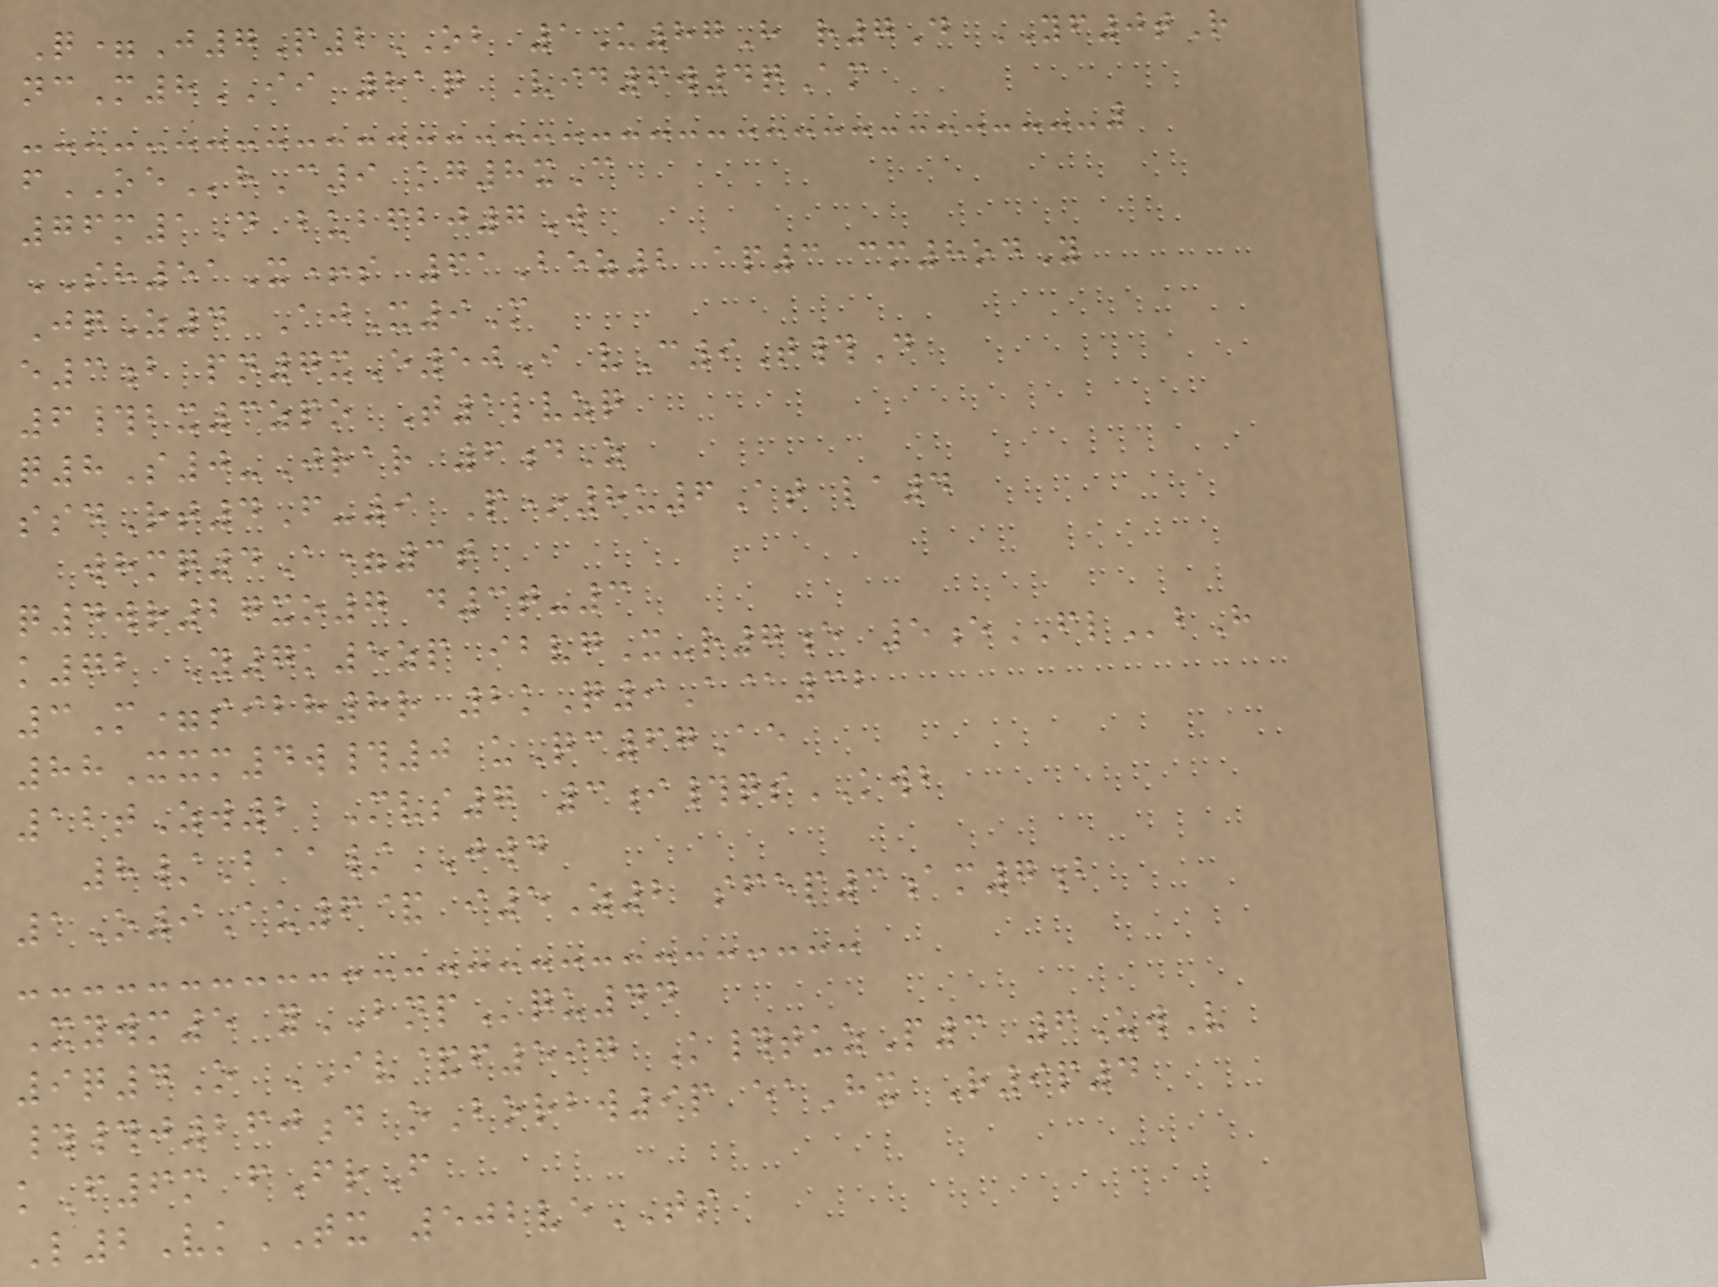Q=J7P2OB 1U87H r7D YF0tR
ncM8II 81q Vid6w4qAm
fOEhC9 kg8xC
76m1D bubfbj7W
SH51X+s 61Bez2 ap3 cm8odY
JqZ4 AjX9M
e3b pn7xE50I vC9T#D
6#bx3zpo T1lvzq
q8S0-Jrar 6dZ
ssdRt4F-9 P*8u6At la4
whmq4A=3t
q4wr27xo7 d3t-3
k72 Y7k5zp ibvgX-r7e 5eFLbH
3M=sibh8r 2kQ9A@32
88Xxm4w#0 uQc67Ae
12tZw2 Mvs7 3i#qsKWB
8/Baa/JWD
1O9Au6& i5Z2 sfep3am7b
Xywm5 yBNPqu44
9q4O IV&f597 K#tuzP3 6UwV
##j260d oBorbw9p eaHx R9p4
kF6m fFrF
L2VkTX 502veTS
